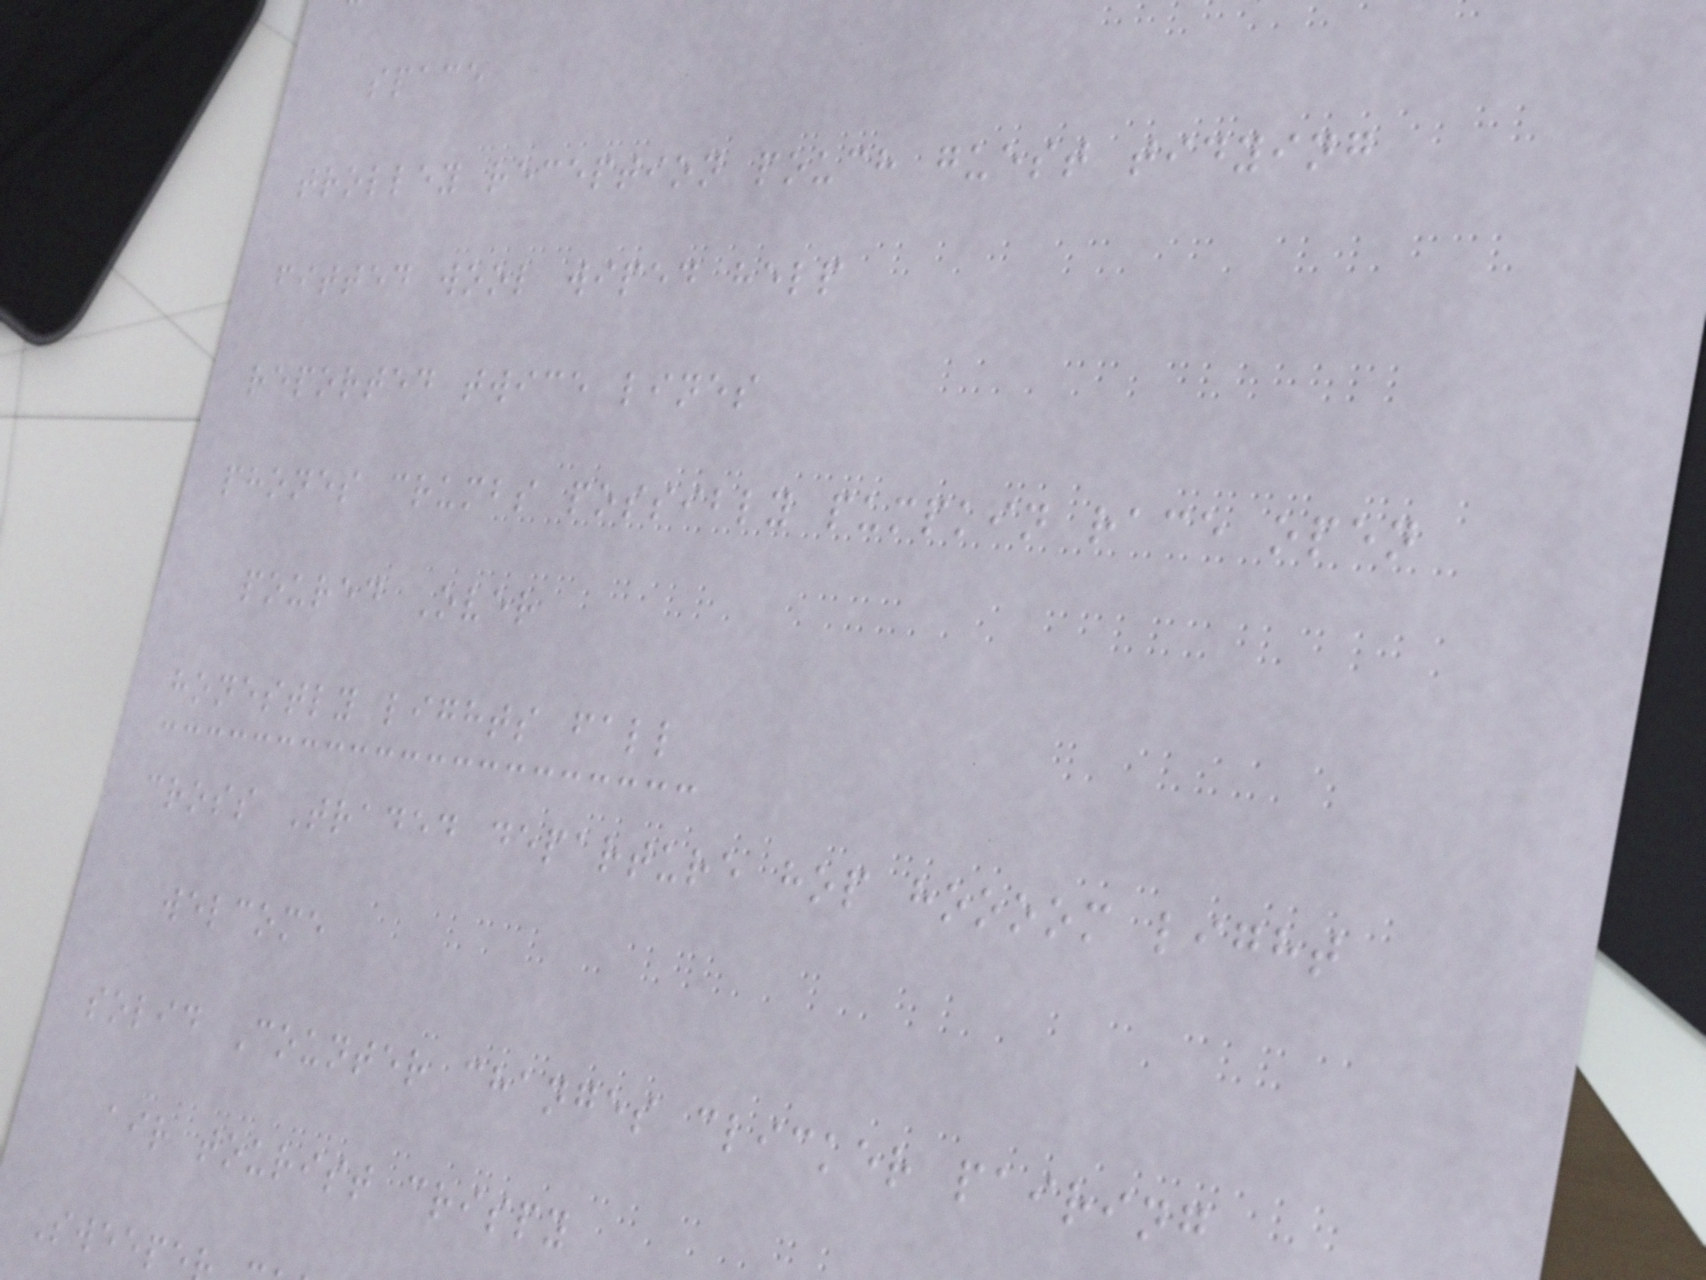space
trolley reception pouch guest tidying
fitted wool wiped help
reported twice lines
phones crumbs possibly pumpkin race open
poured Over
honestly lights fall
cross Traded departure hop hoooom light
welcome
solid Counter changes clicker pairing
air tourist crispy
